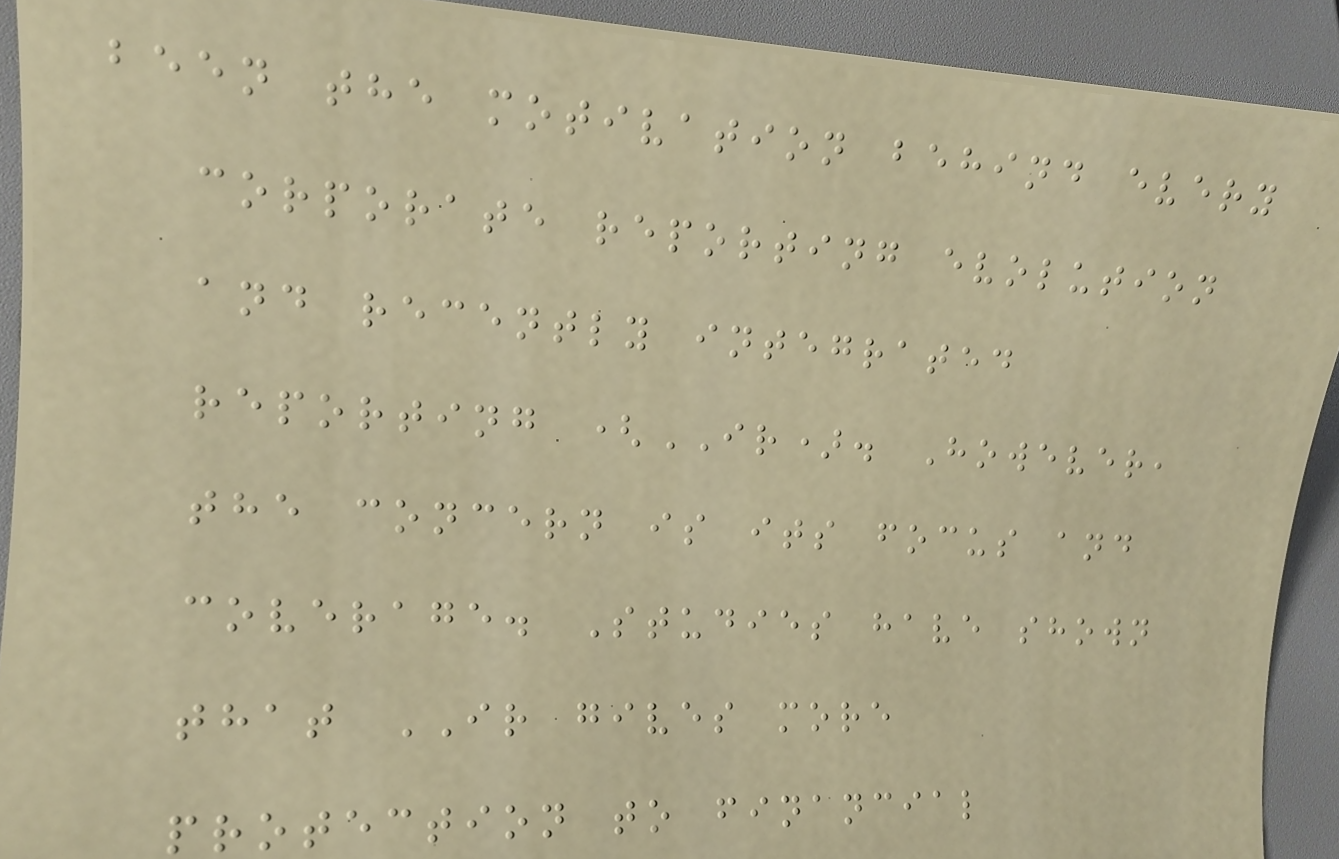been the motivation behind every
corporate reporting evolution
and recently integrated
reporting (IR). However,
the concern is its focus and
coverage. Studies have shown
that IR gives more
protection to financial
